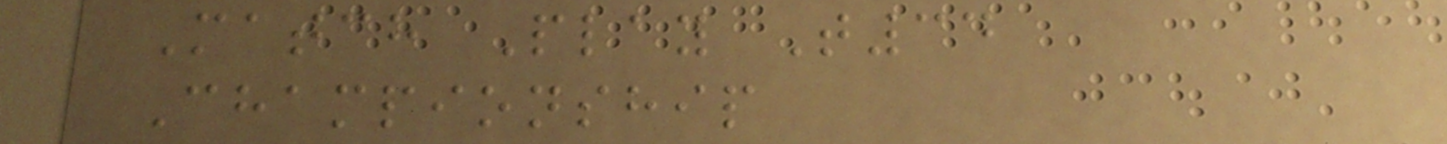Match Play T34
Championship
